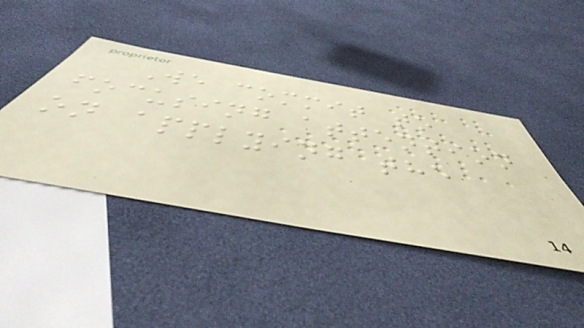We commit to
focusing attention
on applying the
